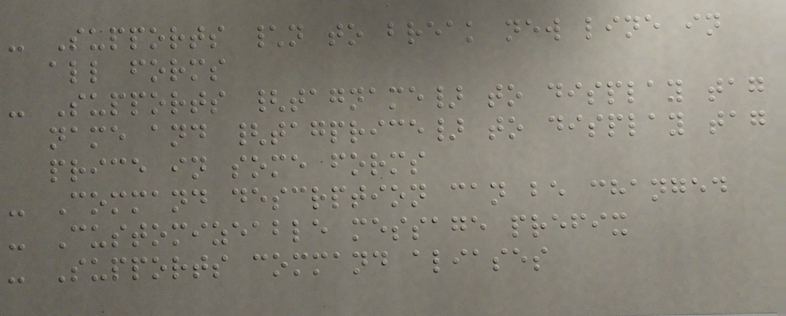- Supports \n to break new line in
all forms
- Supports {tagname} to display tag
name and {tagprice} to display tag
price in some forms
- Command descrption can be changed
- Customizeable message prefix
- Supports command aliases
